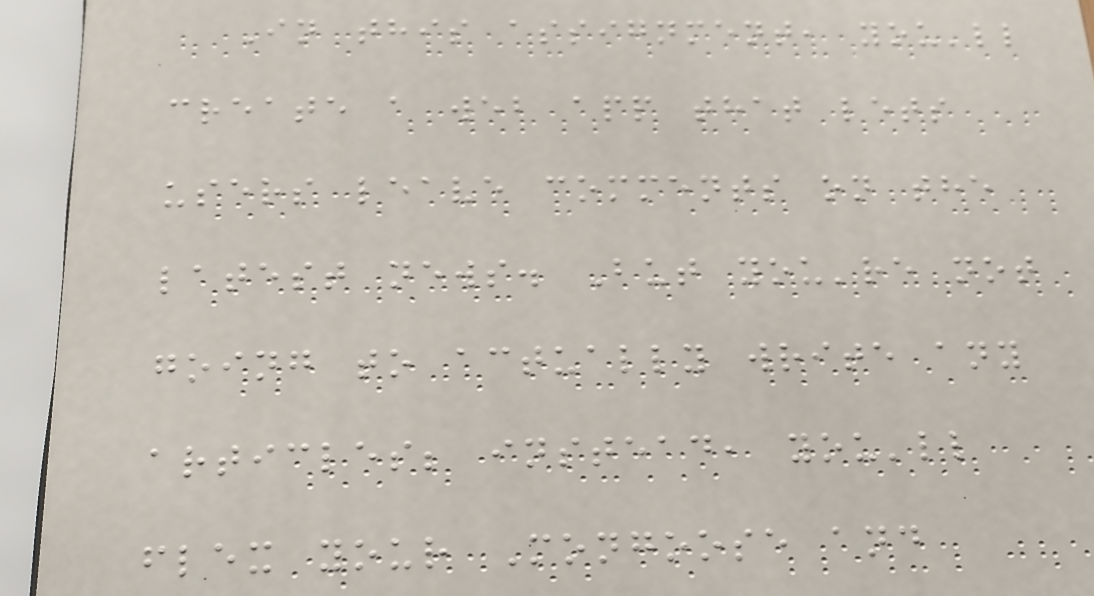In this assignment, you'll
create a web app that lets
users leave comments on the
latest news. But you're not
going to actually write any
articles; instead, you'll
flex your Mongoose and
